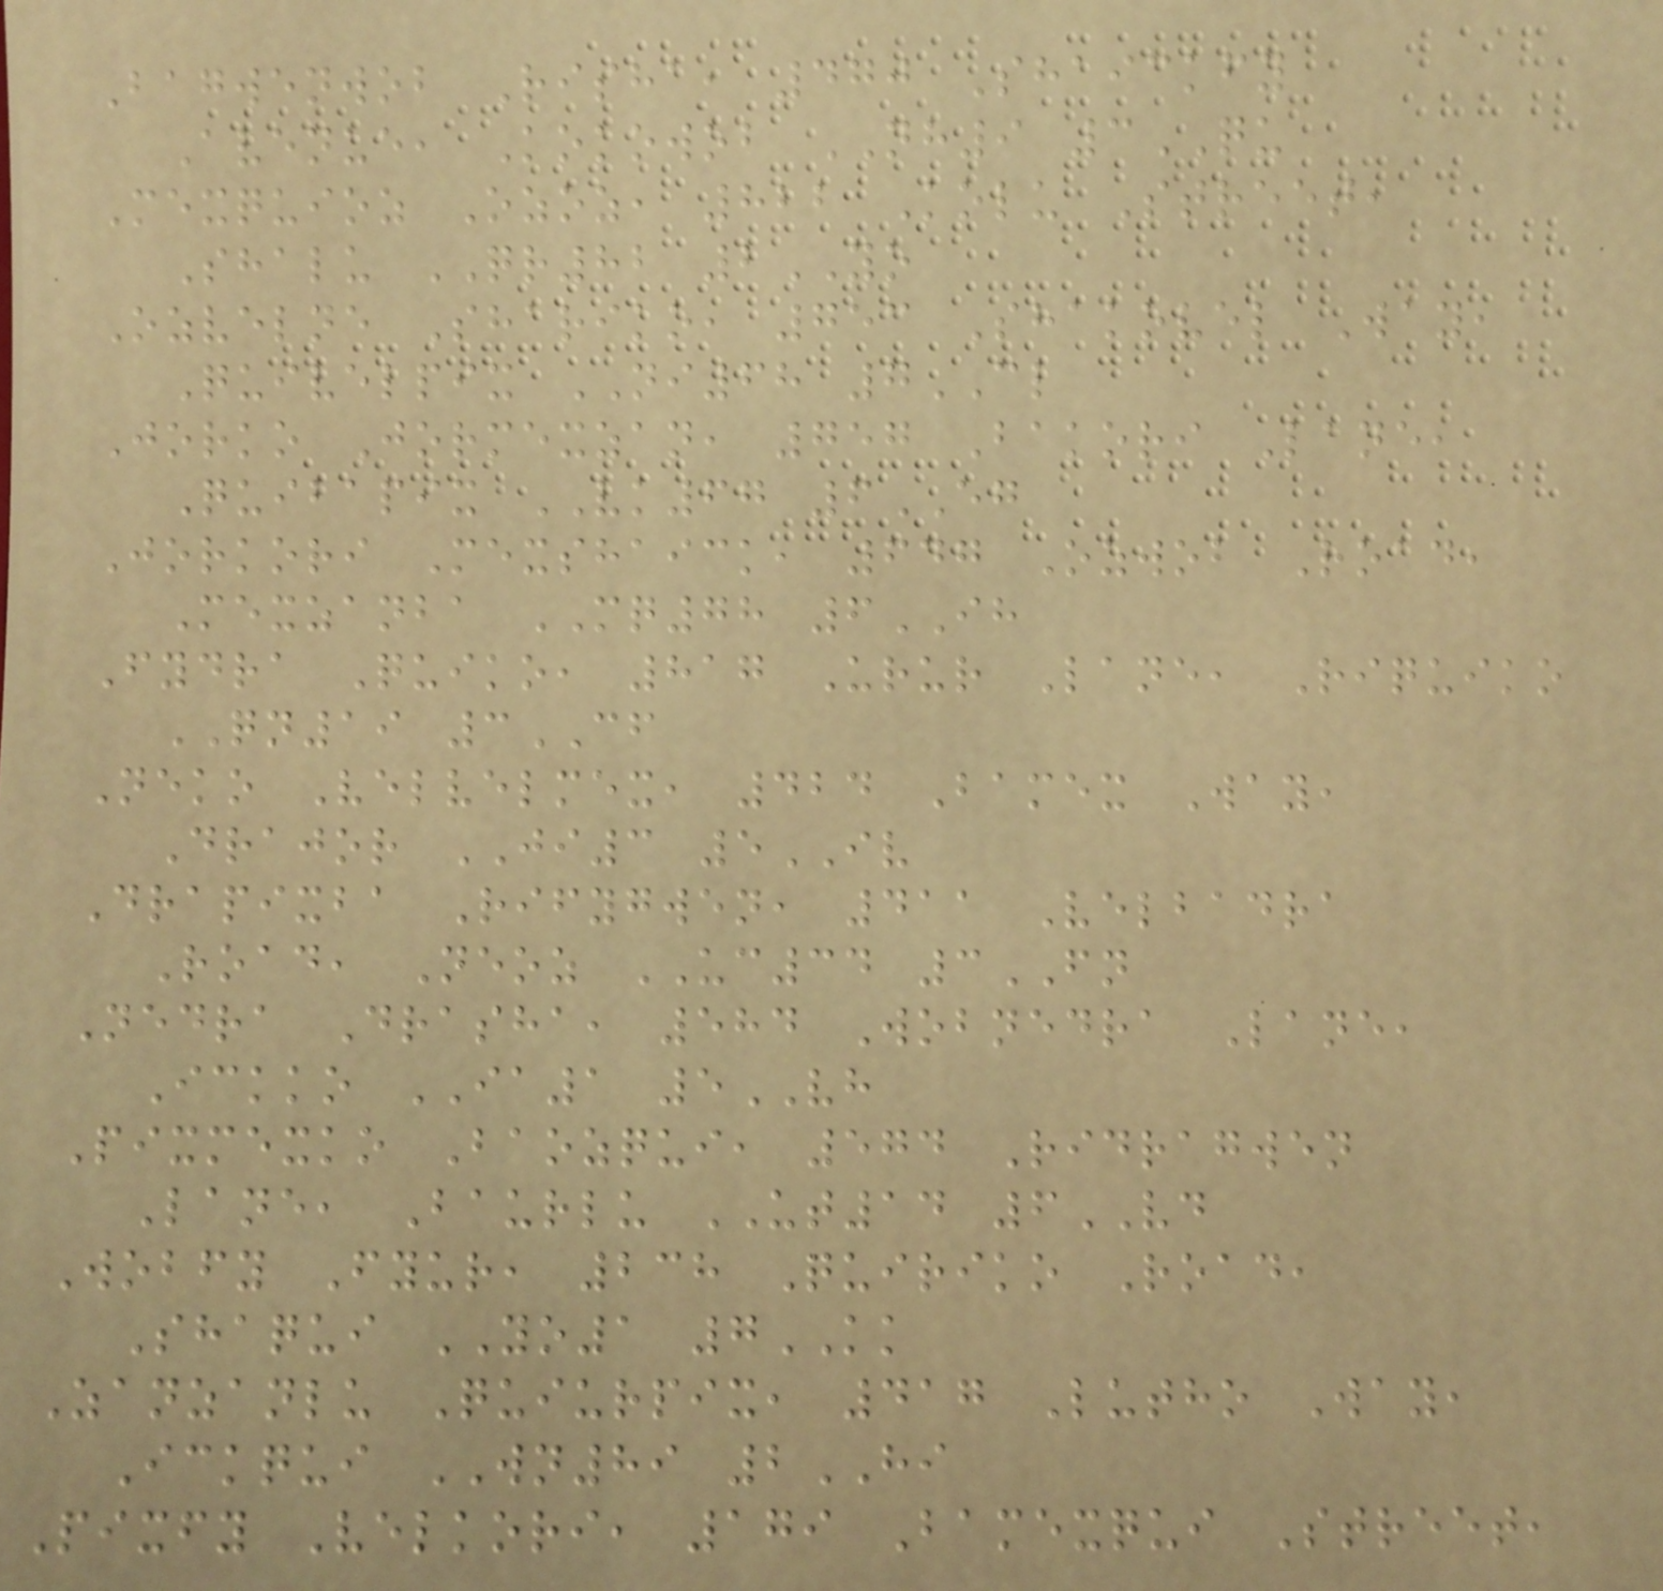Bagwenwob Risha, 470 Shaickfy
Avenue, Kokowob NH9 3QU
Mexquioz Ozoz, 822 Kolu Street,
Shalu QR82 2YO
Ozvelne Shariko, 753 Shakovel Way,
Quivelpix NI68 7CL
Jorko Jormexzan, 757 Bakori Lane,
Quibapix VK67 6EG
Jorkori Mexshaick, 647 Ozwob Road,
Mexzanba MQ78 6IH
Fydra Quiko, 817 Urur Lane, Riquiko
QN19 3CF
Neko Velvelmex, 424 Bamex Way,
Drajor JI3 5IV
Drapixba Rifygwen, 411 Velbadra
Road, Neoz UC34 3FN
Nedra Drasha, 584 Wobnedra Lane,
Ickko IA1 5VH
Pixmexko Baozqui, 574 Ridragwen
Lane, Baurlu UT14 6VD
Wobfy Fyur, 238 Quiriko Road,
Shaqui YO1 7KK
Zanzanlu Quiurpix, 417 Lutho Way,
Ickqui WN89 2HI
Pixfy Velkori, 179 Bamexqui Street,
